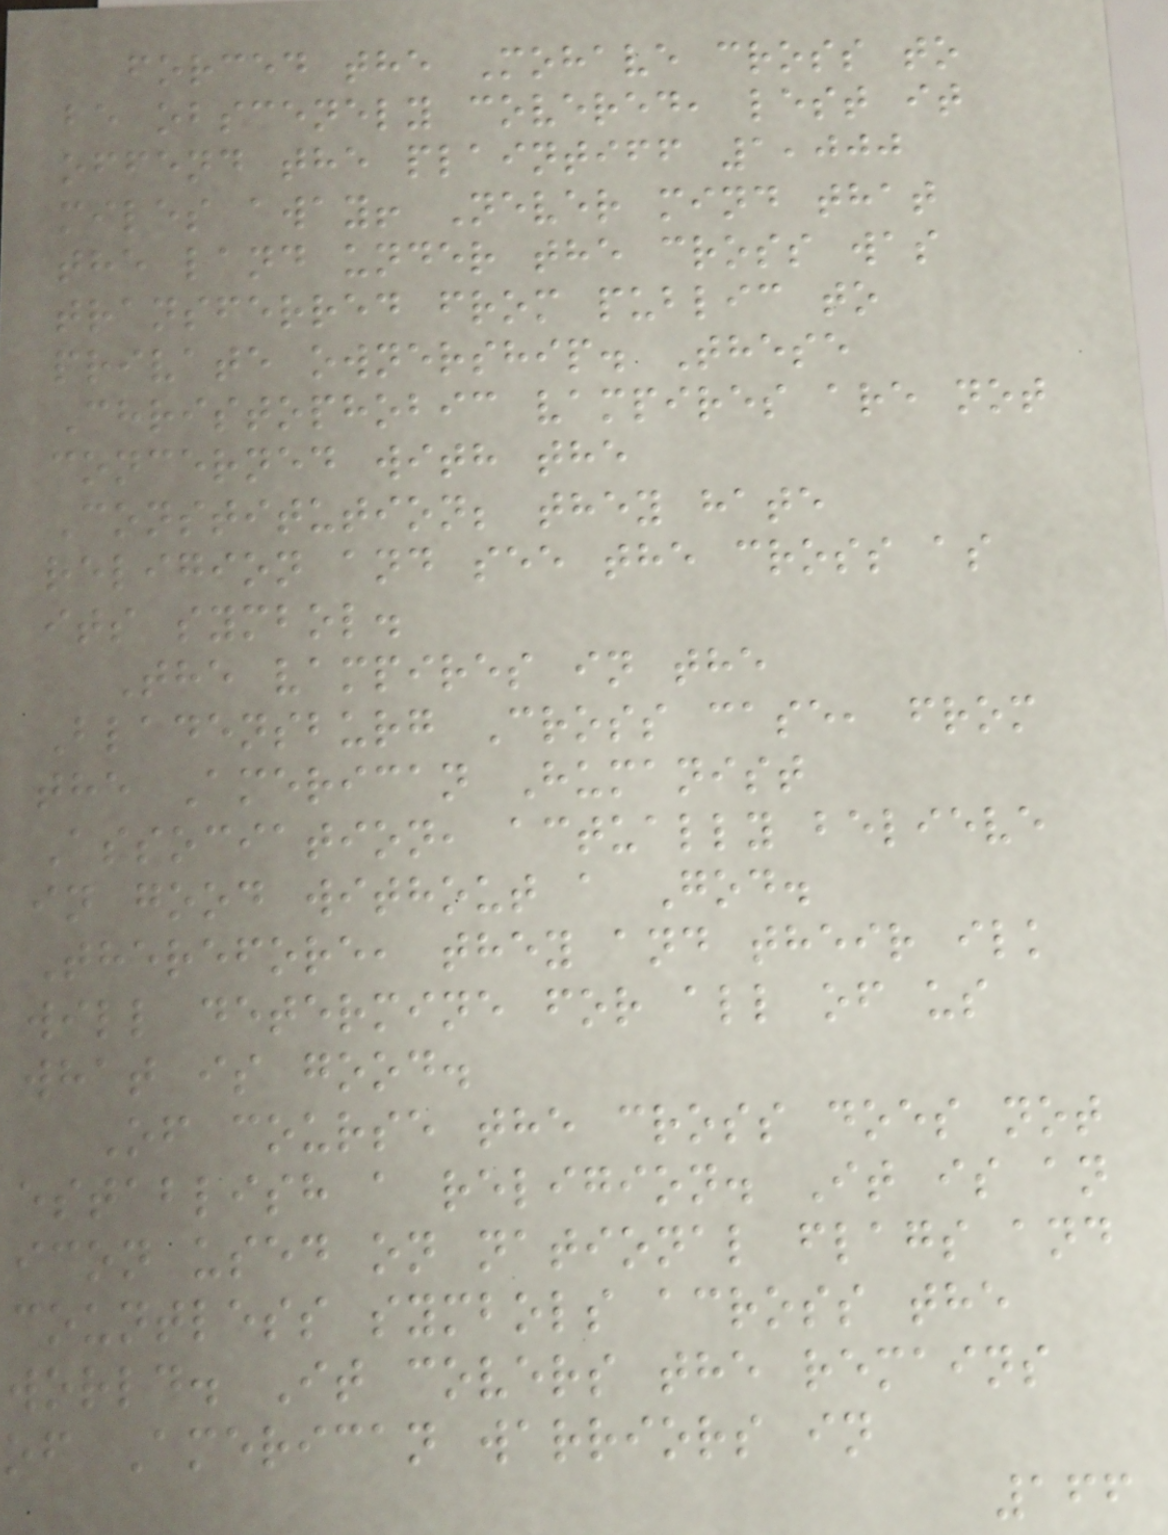forced the Mohave cross to
be obscenely covered, lest it
offend the plaintiff 1,000
miles away! Never mind that
the land under the cross was
transferred from public to
private ownership. These
Christophobic vampires are not
concerned with the
Constitution; they hate
religion and see the cross as
its symbol.
The vampires in the
Bladensburg Cross case, from
the American Humanist
Association, actually believe
in good without a God.
Therefore, they and their ilk
will determine for all of us
what is good.
Of course the cross does not
establish a religion. It is an
icon used on national flags and
countless symbols across the
world. It covers the remains
of American warriors in
166
